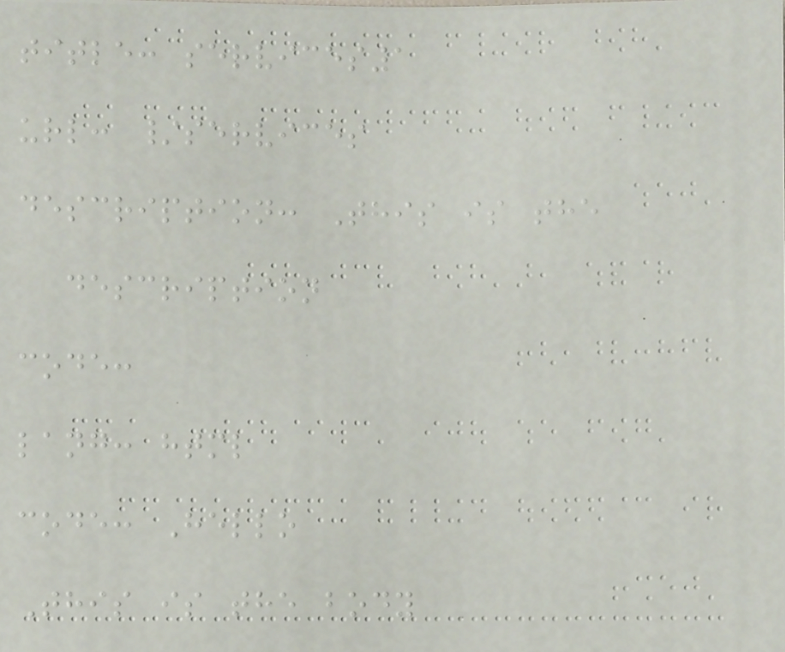title: services1
url: /services
description: This is the
description
code:
lang: html
code: Hello
This is the body
